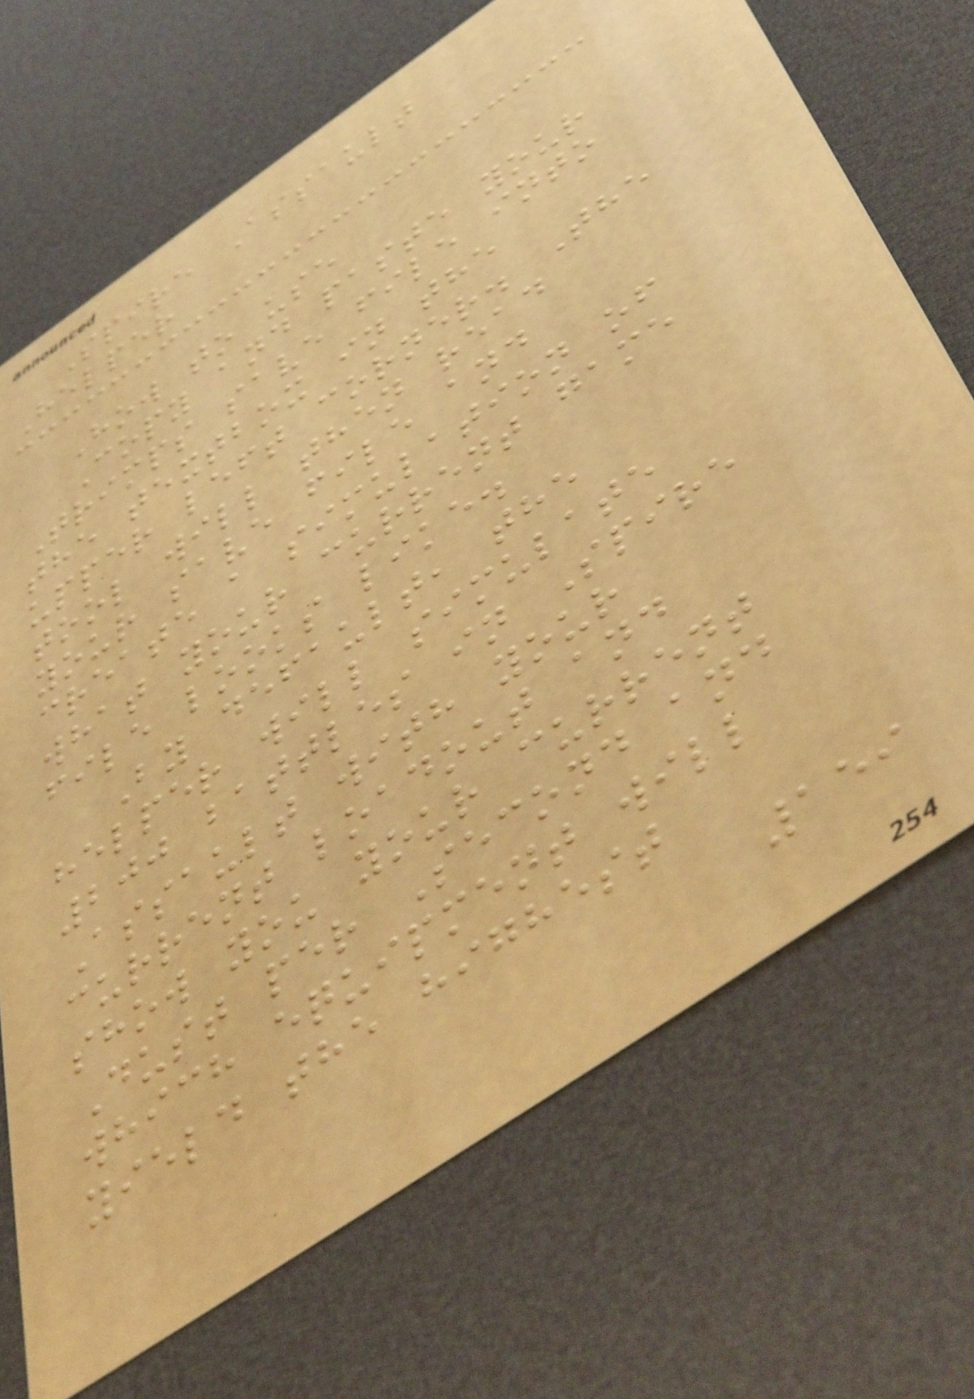Spire Assault
Helper
How to use
Copy and paste your
Trimps save file into
the textbox in the
upper left corner. The
tool will then read
your save file and
create a simulation of
what your current game
file looks like.
By default, the
helper will simulate
200 battles in Spire
Assault with your
current loadout and
show you your current
Dust per Second and
which equipment will
yield the highest
159
